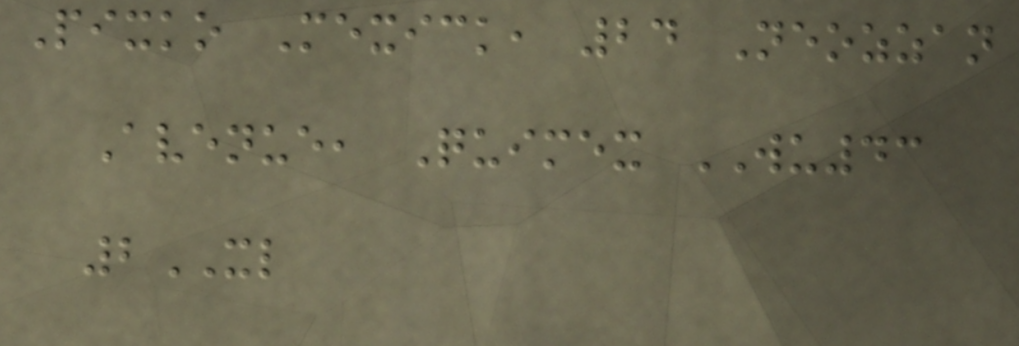Pixko Mexick, 24 Neozzan
Avenue, Quimex WU43
2XL
